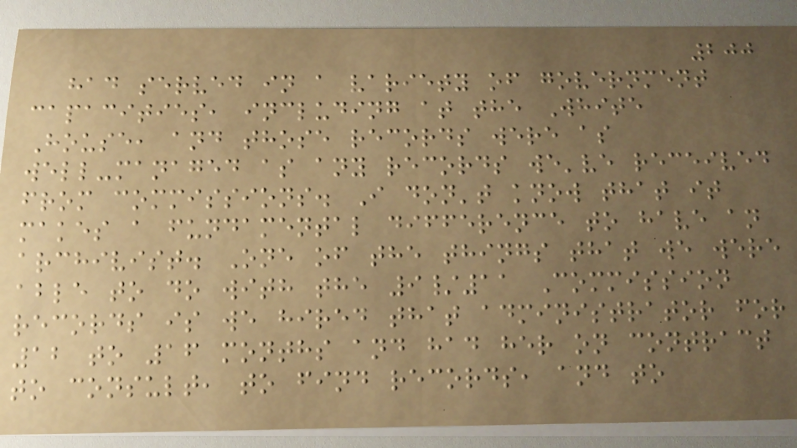200
had served in a variety of government
capacities, including at the White
House, and those records were as
well-managed as any records we've received
from commissions. I don't know that it
makes a fundamental difference to have an
archivist. One of the things that we were
able to do with the 9/11 Commission
records is we hired that administrator for
12 to 16 months and had her on contract
to consult, to find records, and to
